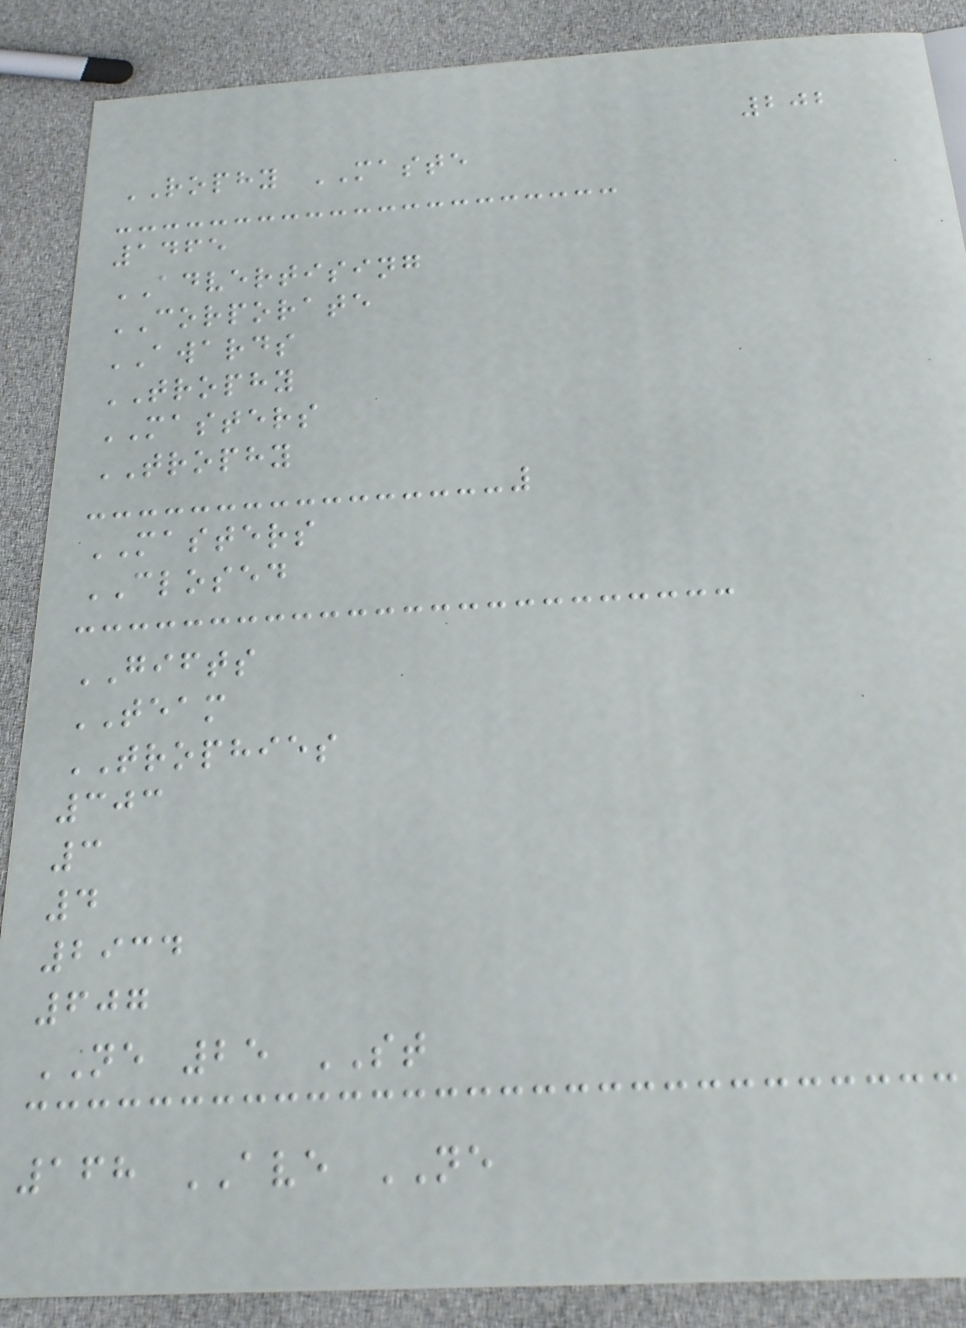202
ROPHY MASTE
1465
ADVERTISING
CORPORATE
AWARDS
TROPHY
MASTERS
TROPHY
MASTERS
CLOSED
GIFTS
TEAM
TROPHIES
303
3
4
2934
607
NE 25 ST
168 AVE NE
